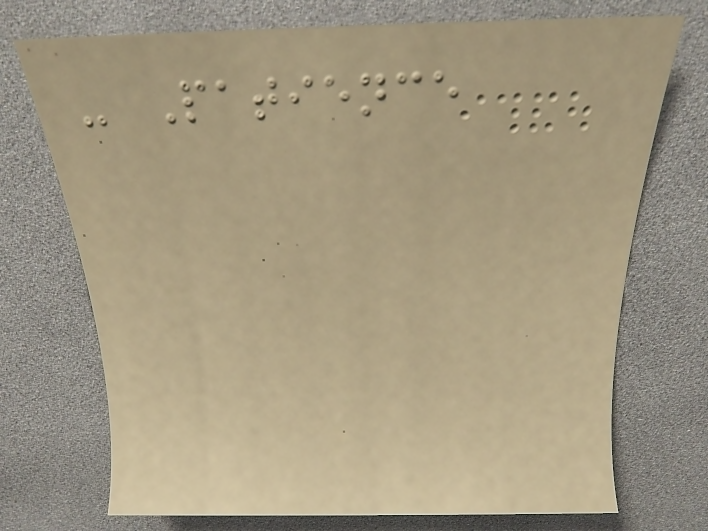- Patience
